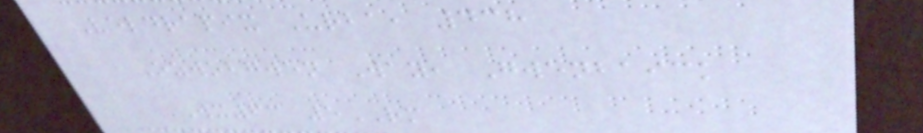Veldrapix Urba, 438
Ozwobgwen Way, Gwenbaick
WX63 5RM
